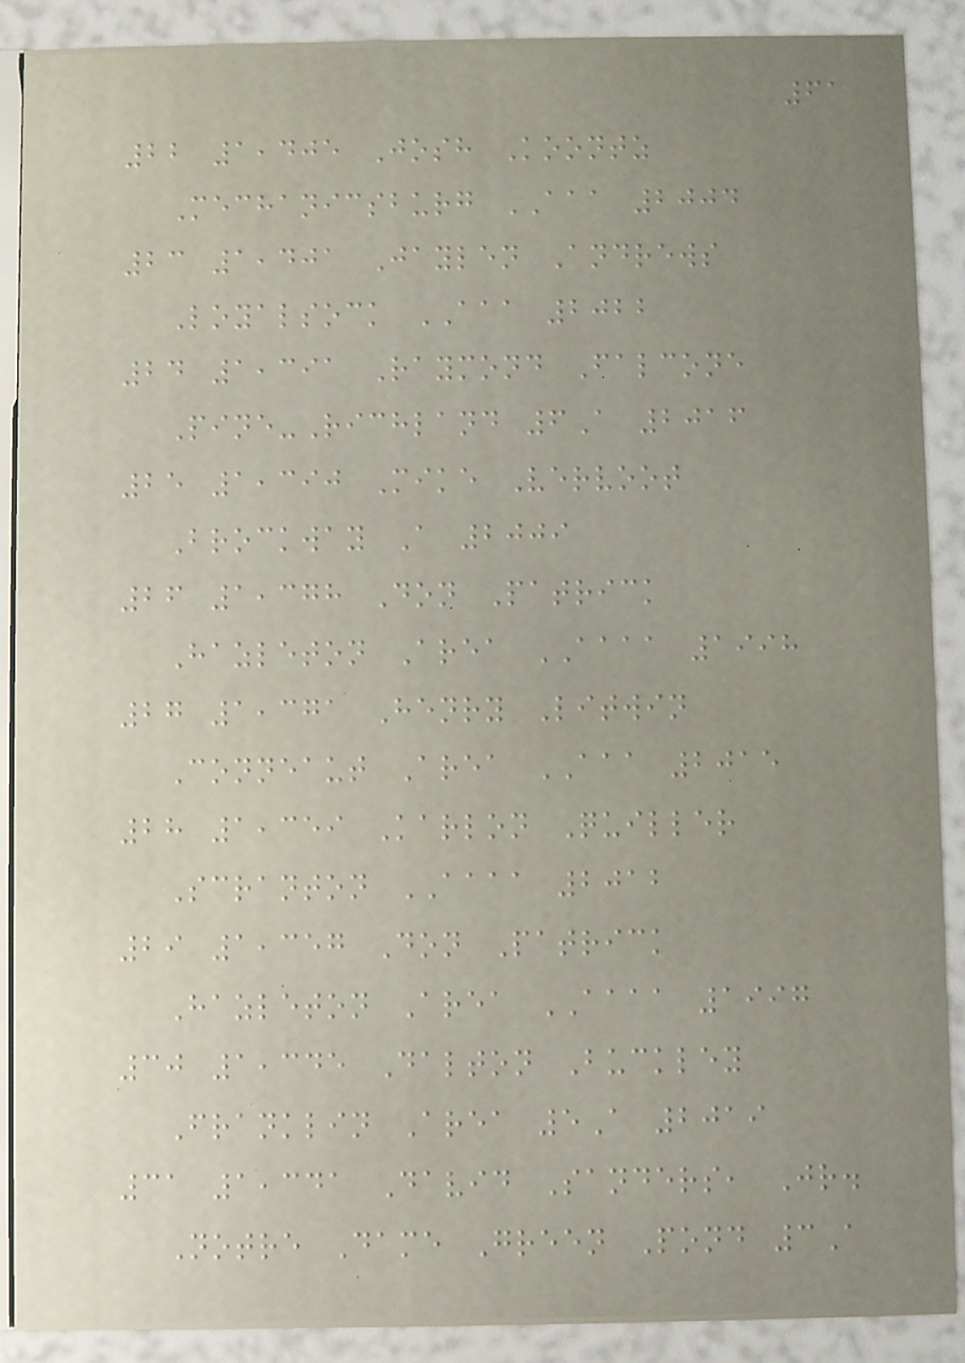61
22 1,405 Josh Koontz
Mechanicsburg AAA 2004
23 1,401 Jaylen Andrews
Loyalsock AAA 2022
24 1,391 Raymond Falcone
Pine-Richland 6A 2016
25 1,390 Mike Vervoot
Brockway A 2009
26 1,378 Don Patrick
Hazleton Area AAAA 1998
27 1,371 Henry Litwin
Conneaut Area AAA 2015
28 1,359 Karlon Quiller
Scranton AAAA 2012
29 1,357 Don Patrick
Hazleton Area AAAA 1997
30 1,345 Dalton Buckley
Franklin Area 5A 2019
31 1,341 David Sanders, Jr.
Notre Dame Green Pond 3A
